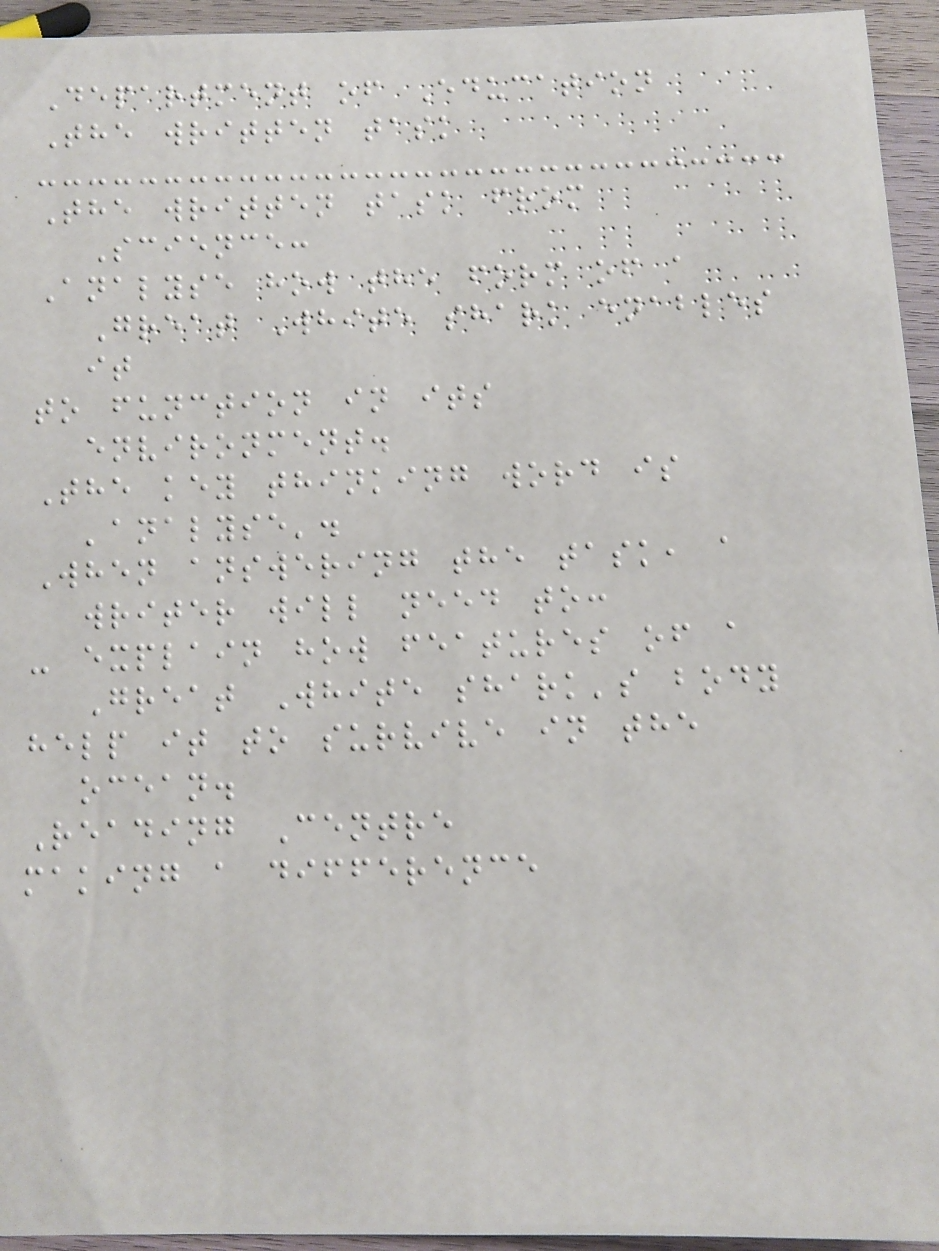Department of Education
The written task
The written task from
Science:
Analyse how the form of a
Great White shark enables
it
to function in its
environment.
The key thinking word is
'analyse'.
When answering the task, a
writer will need to:
- explain how features of a
Great White shark's body
help it to survive in the
ocean.
Reading Centre
making a difference
